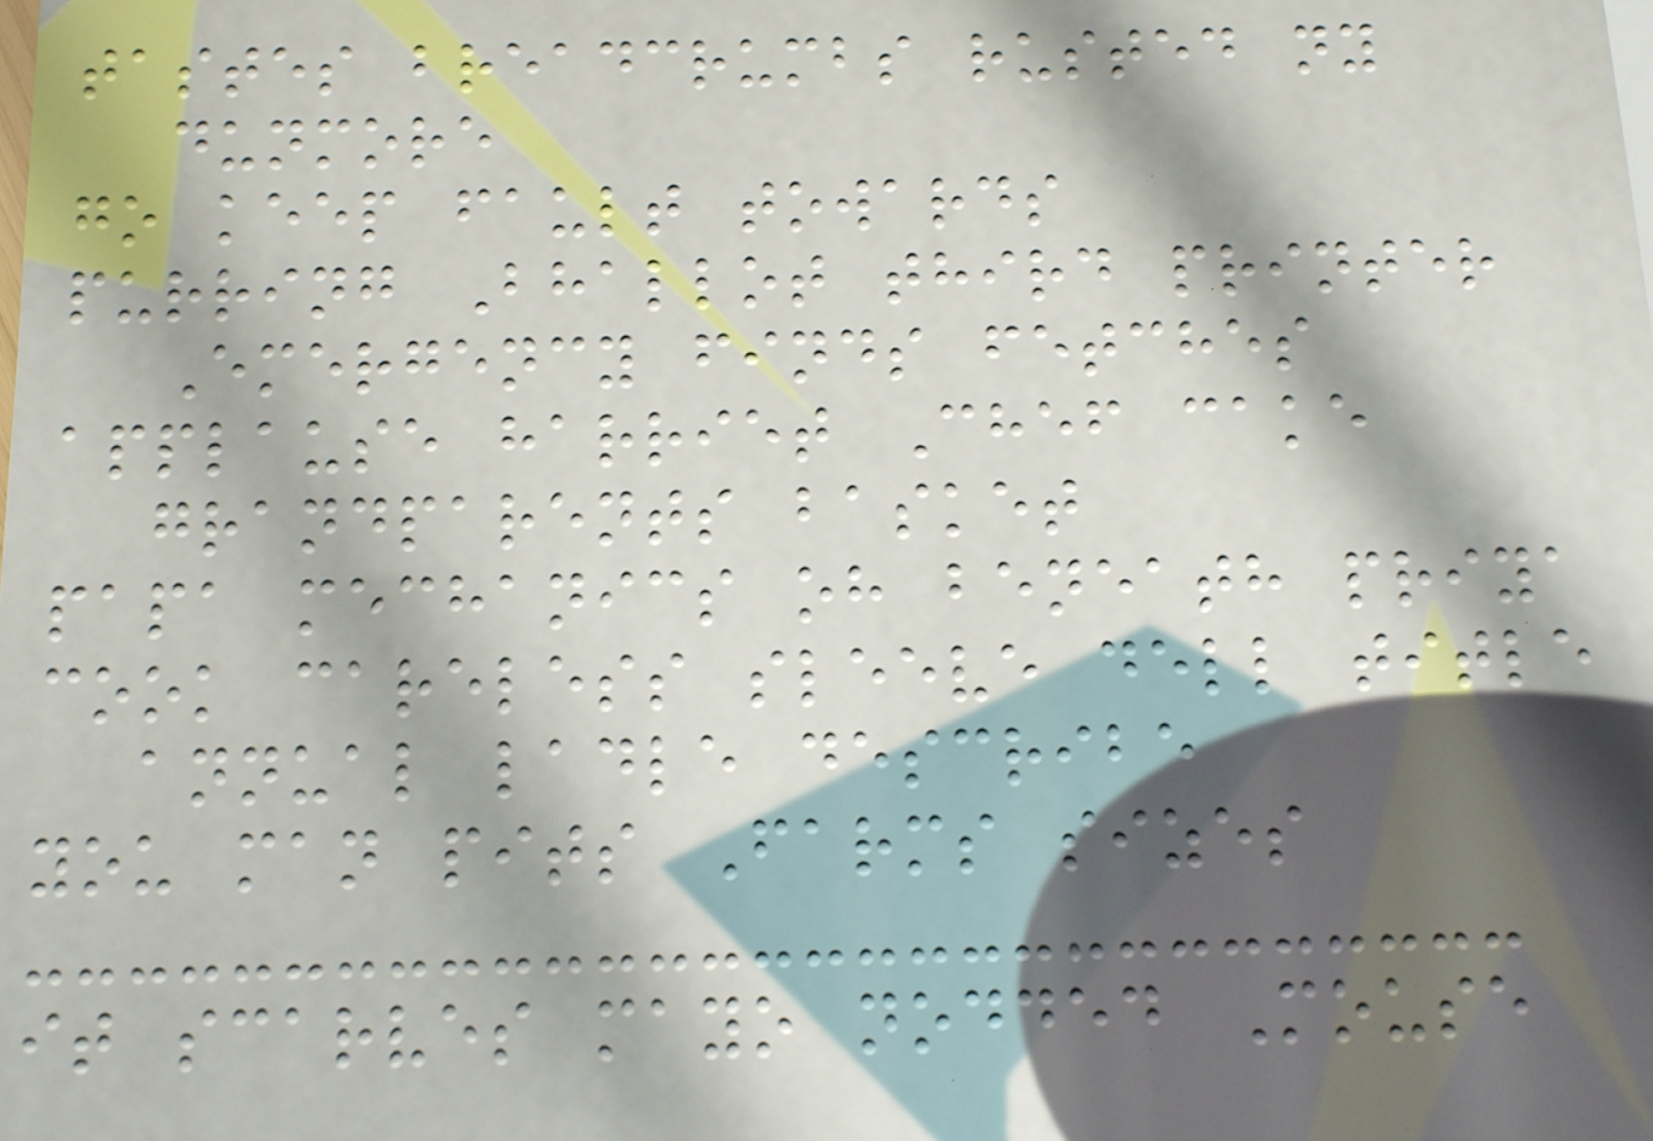tastes breadcrumbs rusted ny
dunmore
go keep fault towards
purring Bhallot third printer
Emergency finds fetches
applause harriet Chef cake
grandparents basket
papa mechanics oh beneath priya
cook careless sleeve dell title
annual ladle describe
you man pits Farms sizes
it scarves mayo nodded Mouse
